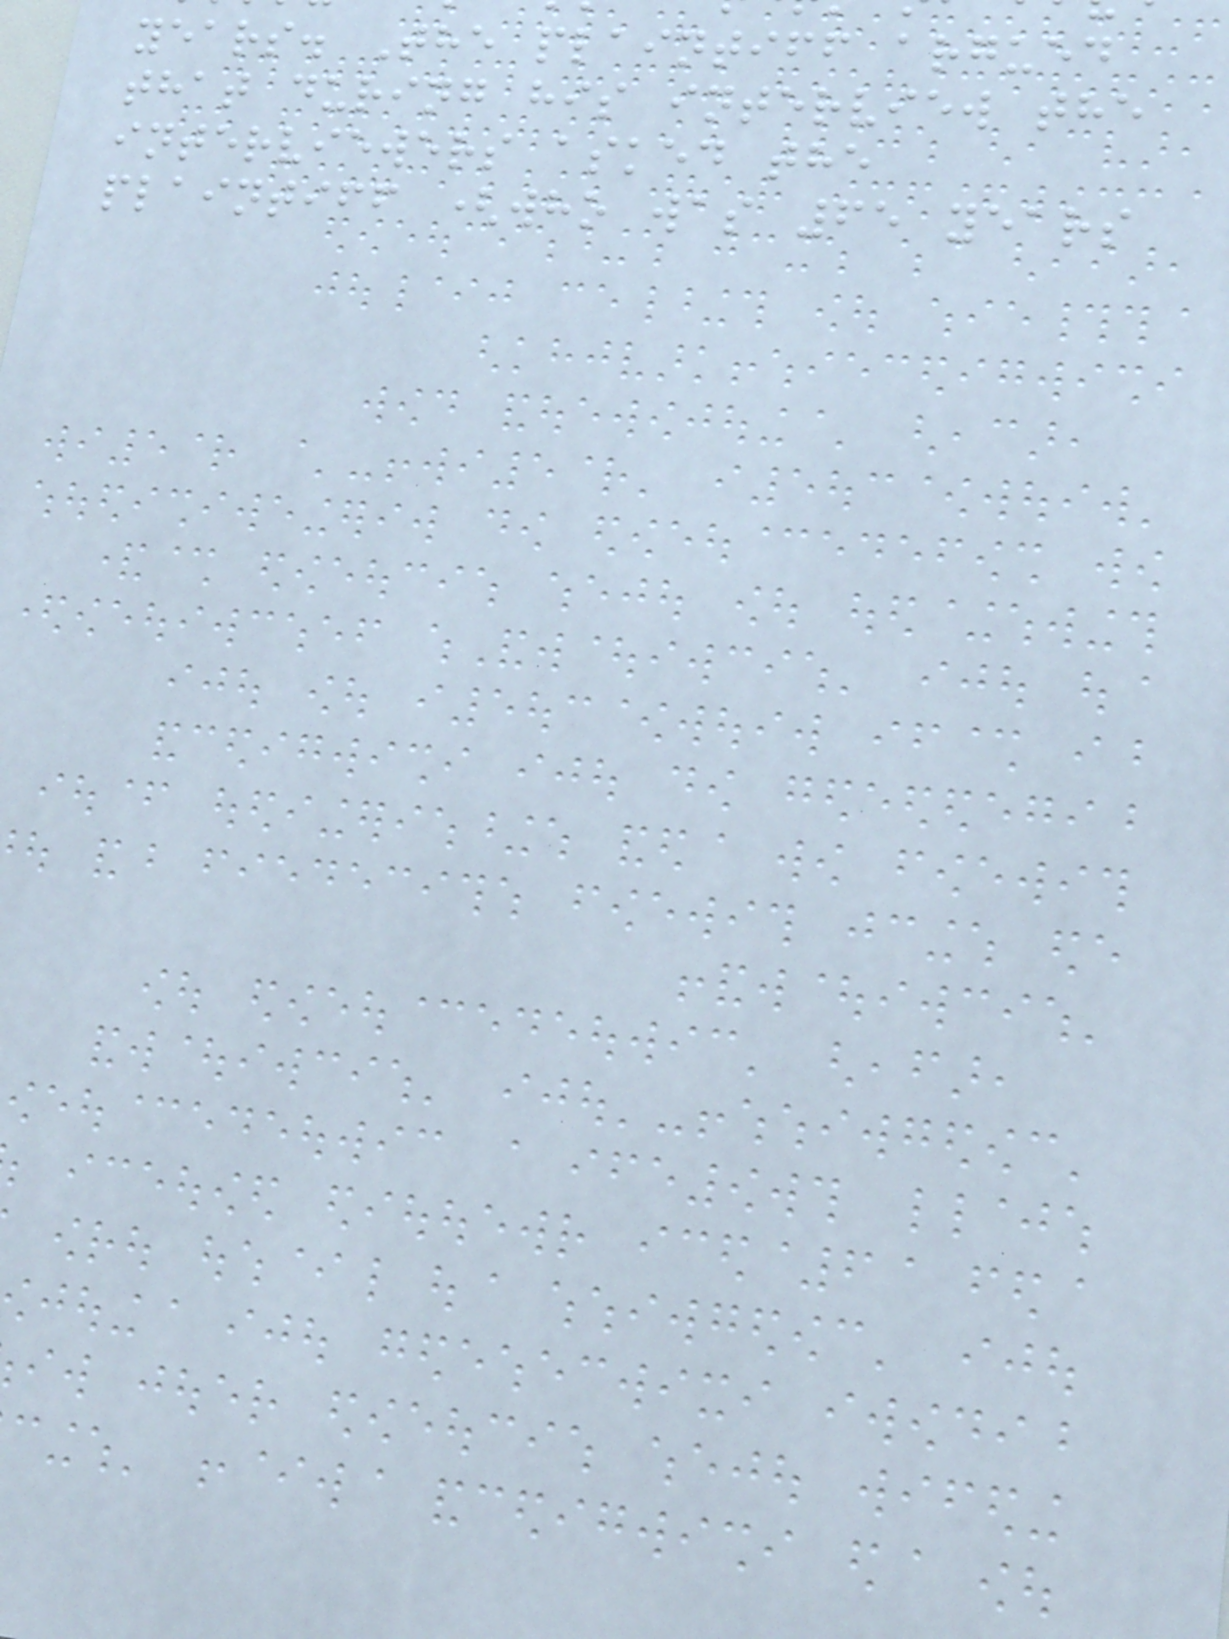years. The plaintiff argued
that during his interview the
interviewers asked the
plaintiff (who was 65 years
